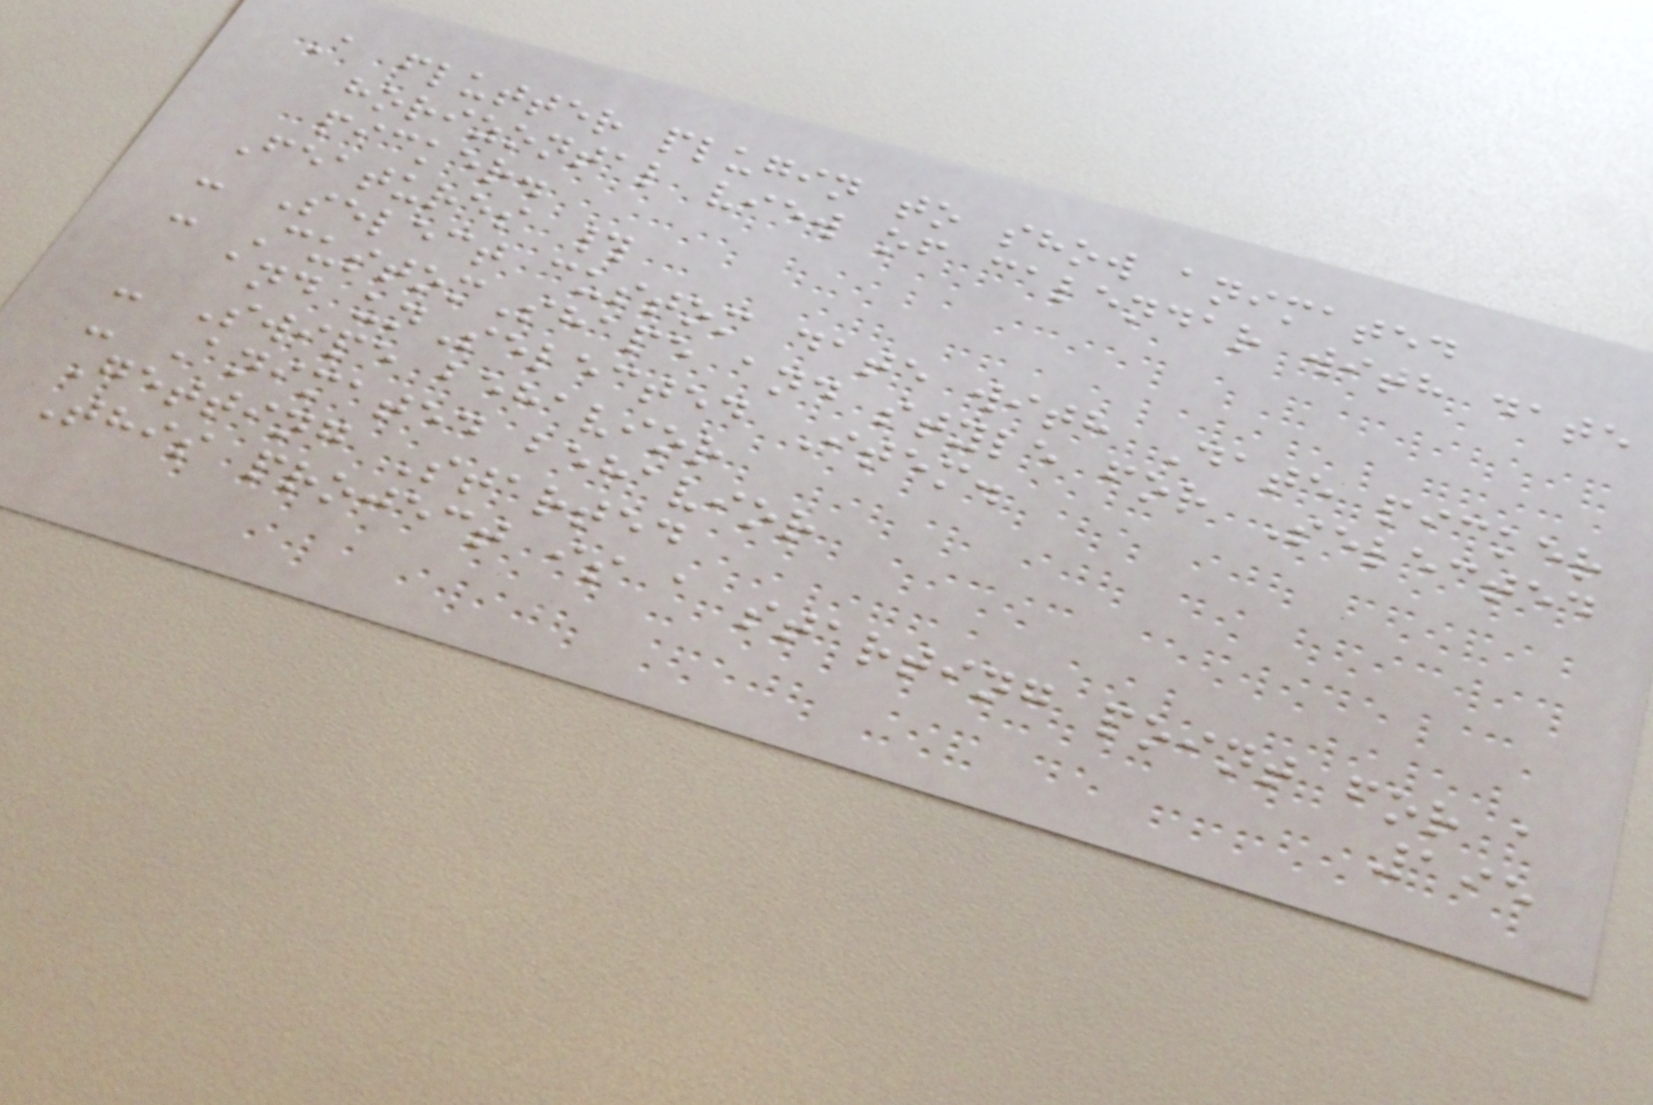A flutter plugin to show animated
horizontal view of calendar with date
picker.
Features #
- Select custom date with Date picker
- CustomShape and style for Selected
and unSelected Item.
- Swipe behavior
- Animated behavior
Getting Started
This project is a starting point for a
195
